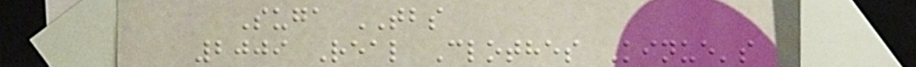Suga TBS
2009 Real Clothes Kinue's
